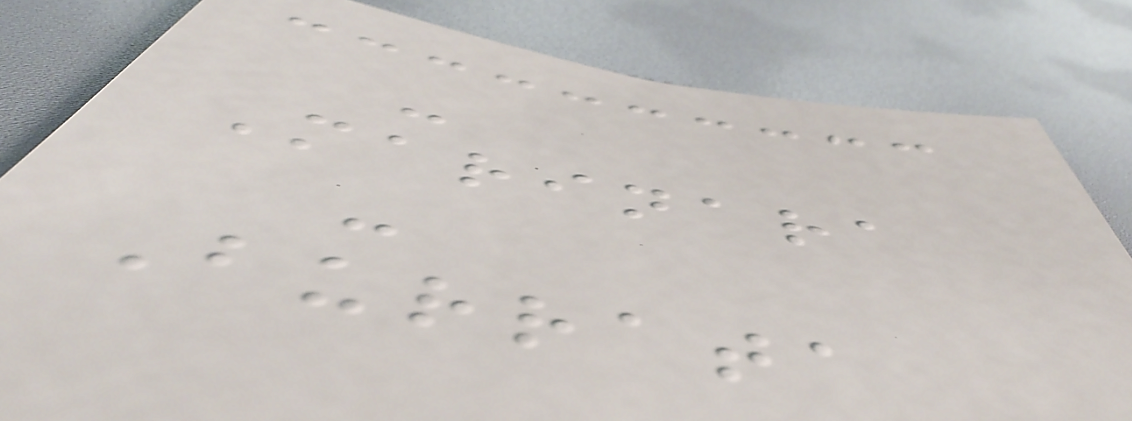-
Marinara
-
Burrata
